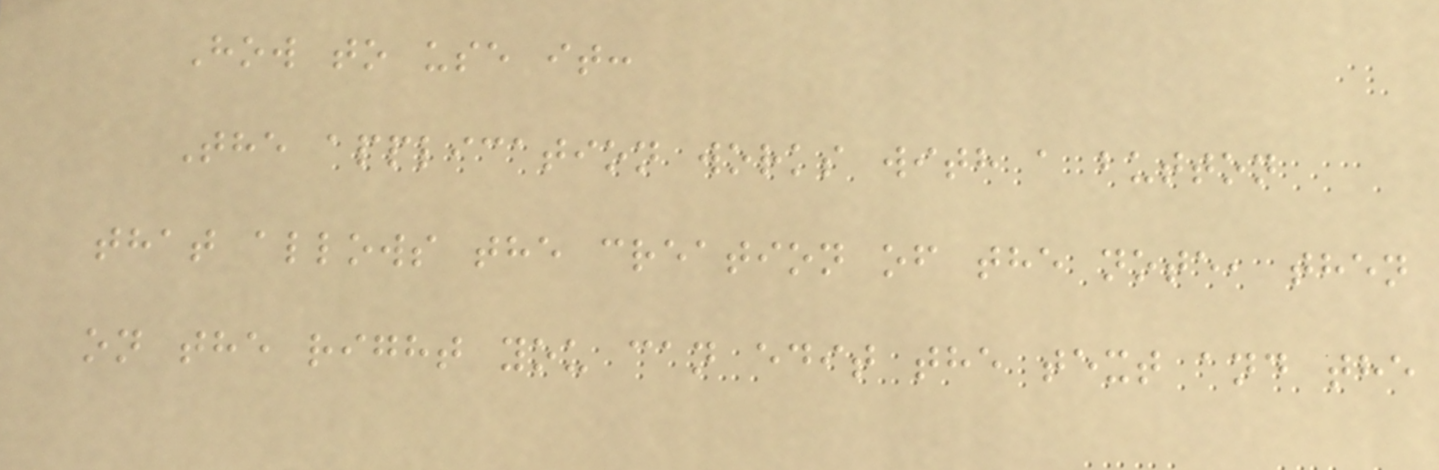How to use it:
The application works with a button
that allows the creation of the note, then
on the right you can edit the text and the
